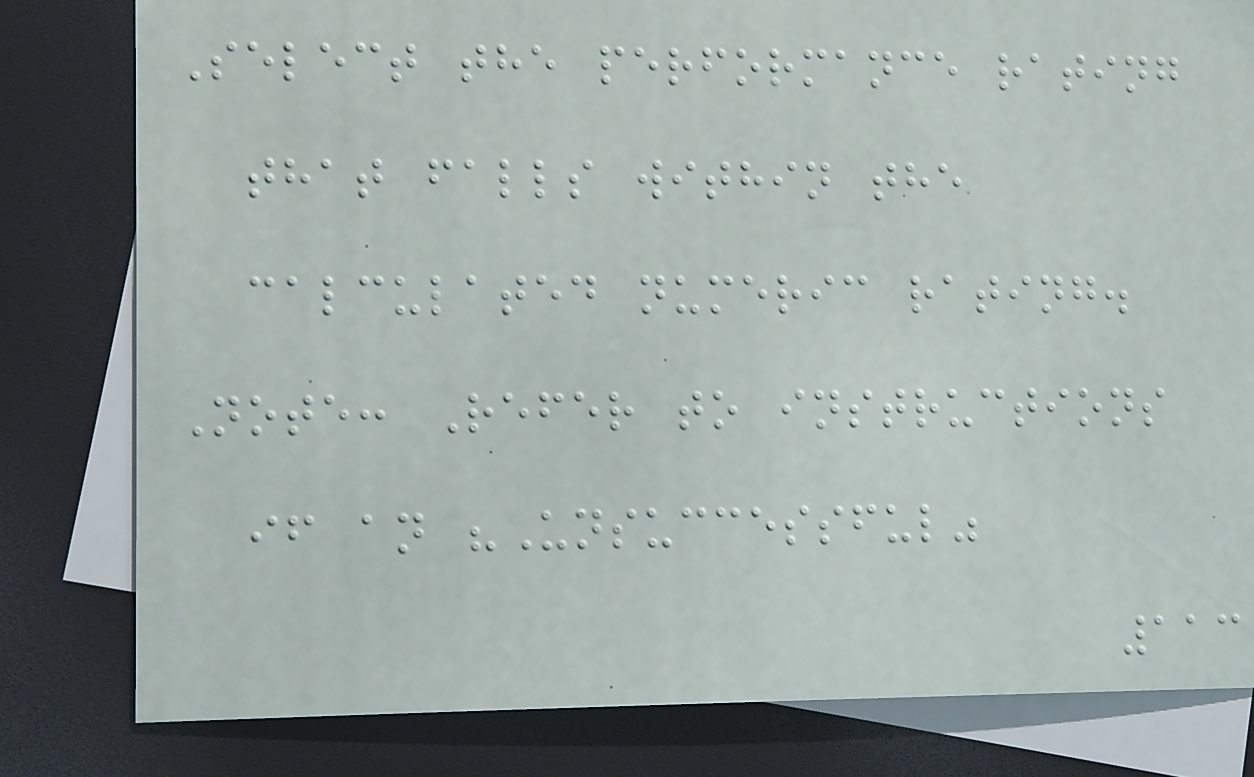Select the performance rating
that falls within the
calculated numeric rating.
Note: Refer to instructions
if an "Unsuccessful"
113
